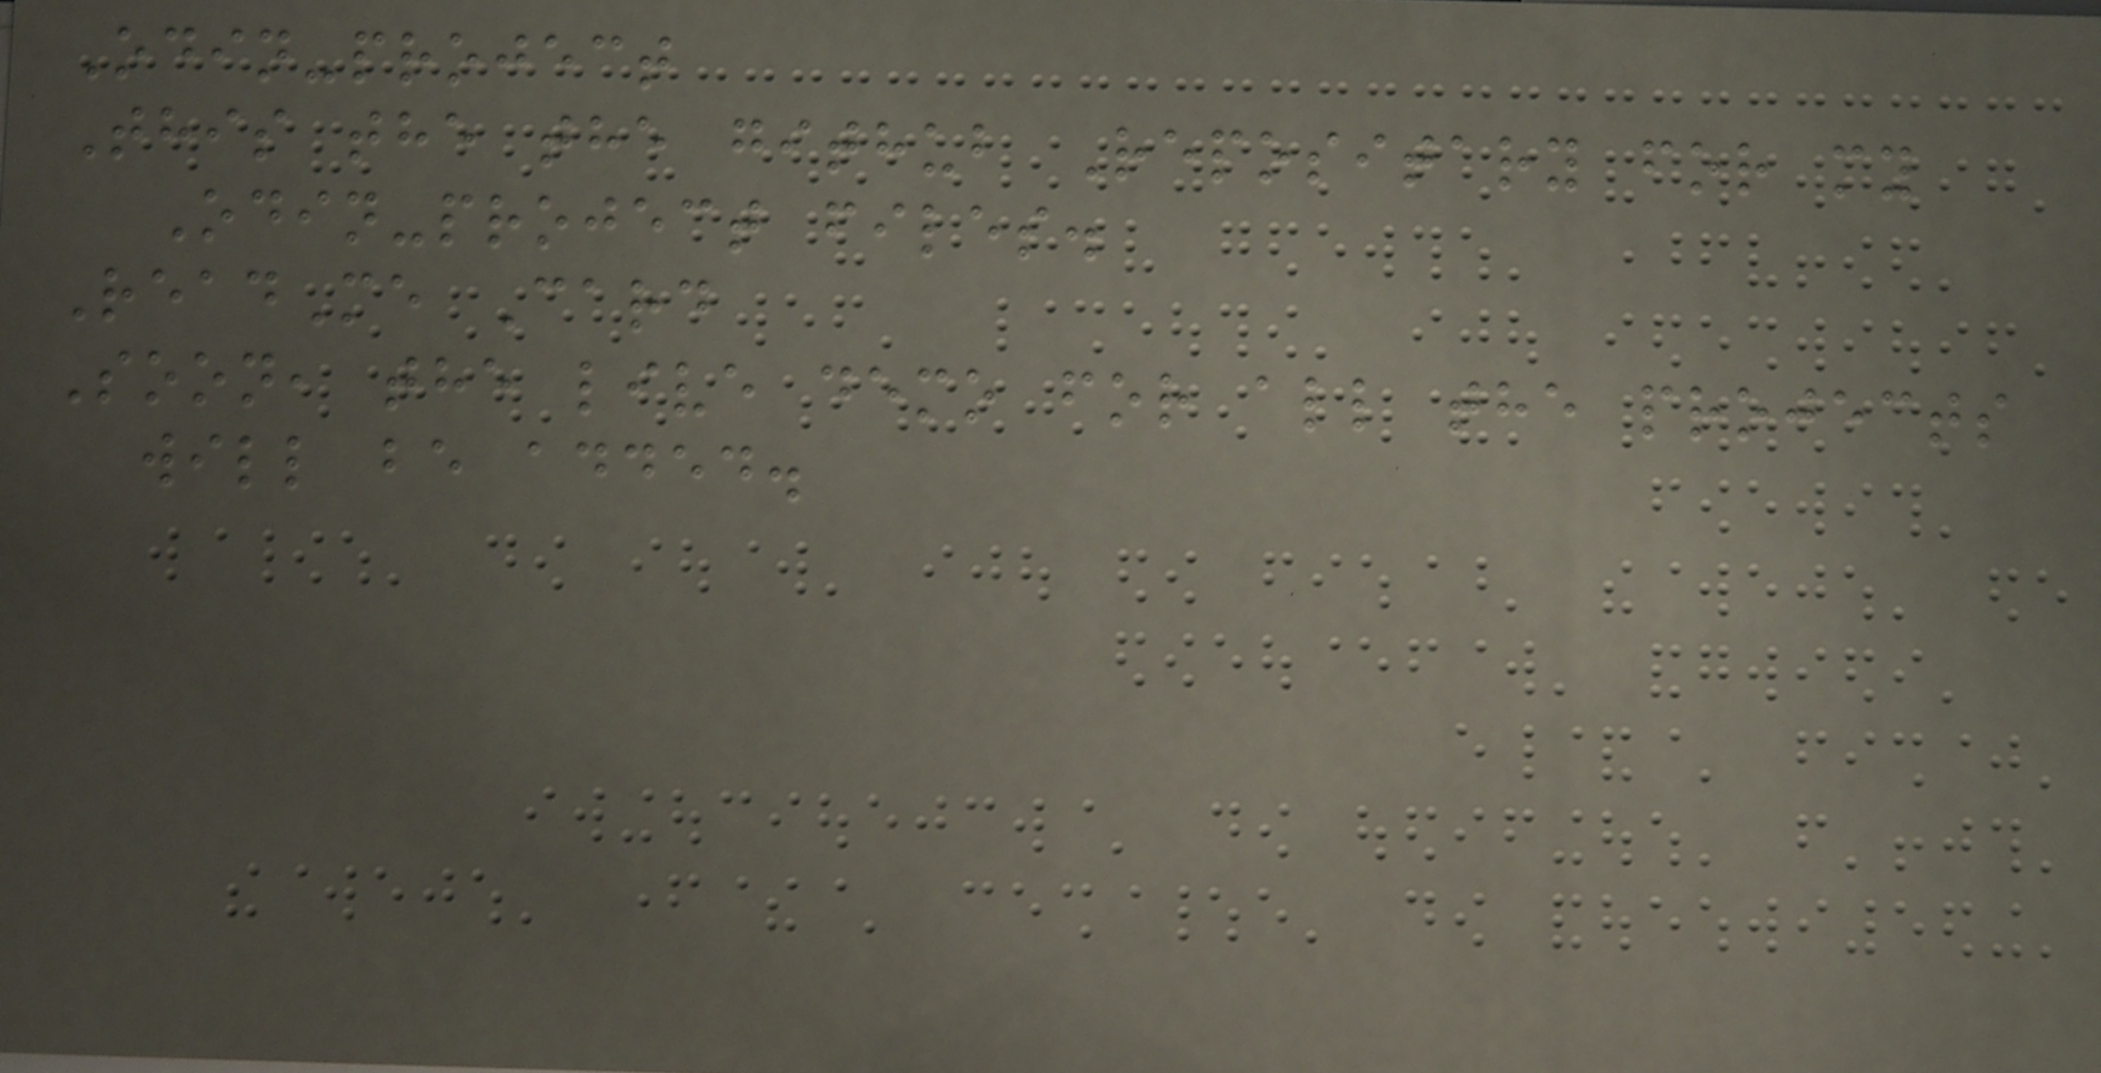Odin-project
This the the github Repositary for my
Odin-project files.
ReadMe Card
Soon, the live demo for all the projects
will be added.
